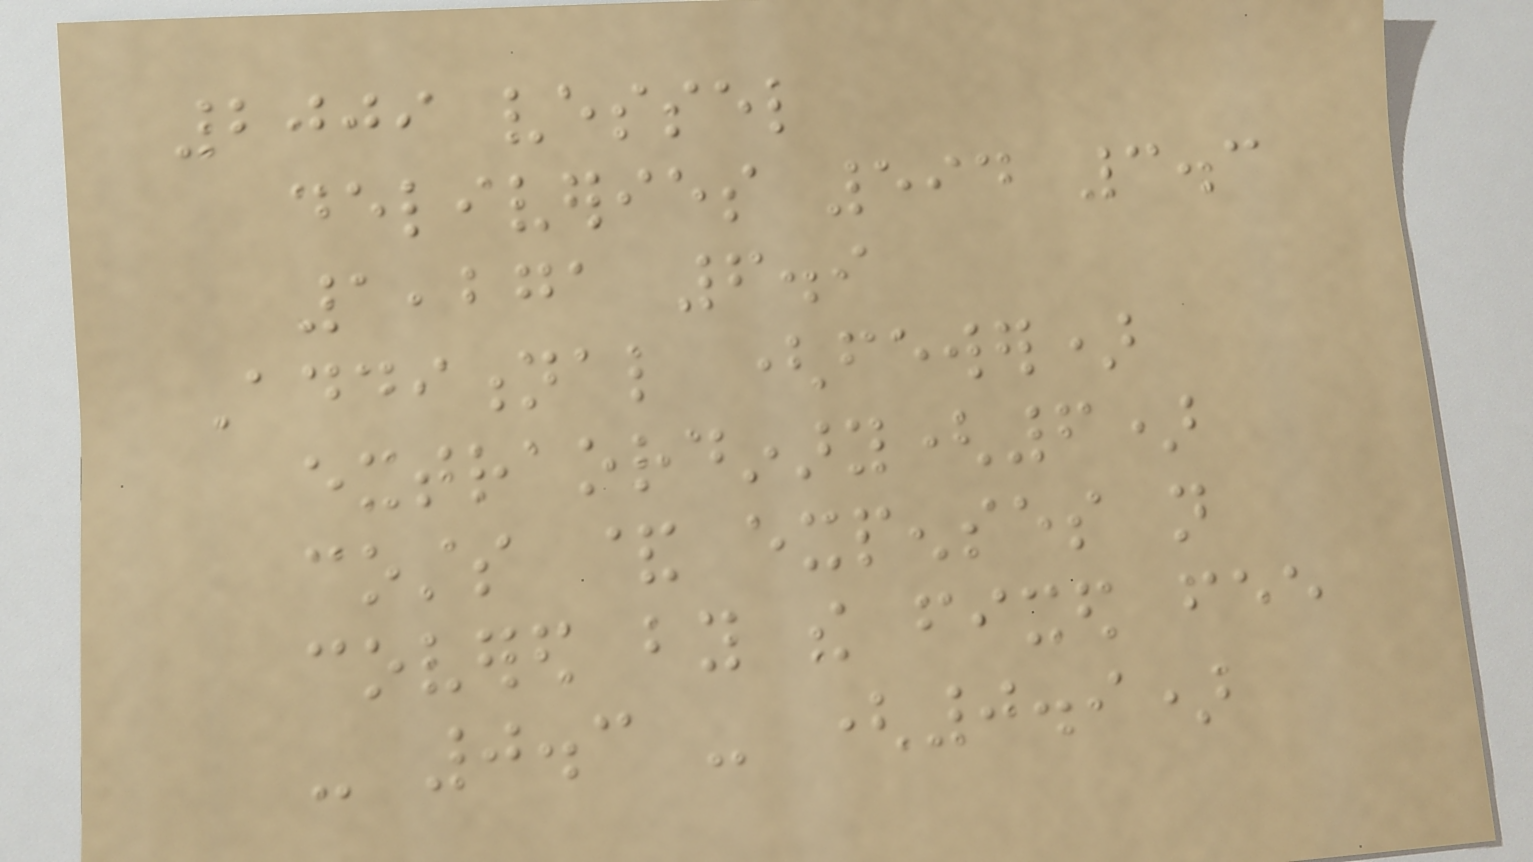2009 vessel
deliveries 594 3.3
1,271 6.9
Additional (fewer)
extraordinary(6)
costs & expenses not
covered by the fixed fee
- 0.3 - (0.9)
